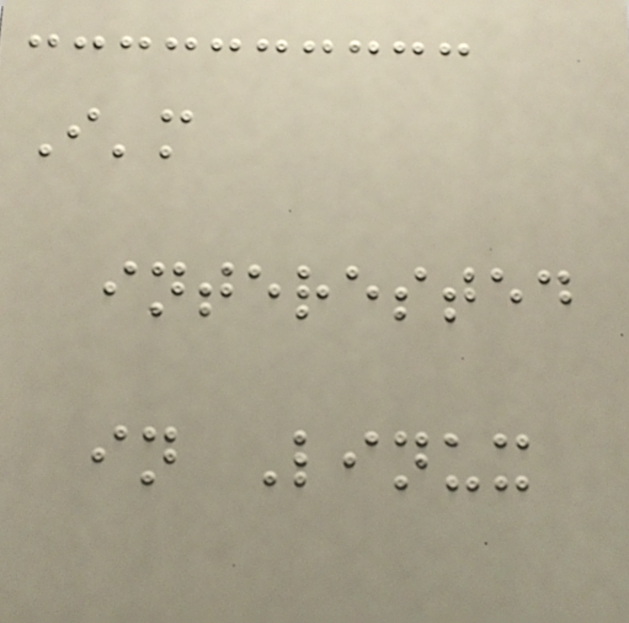I'm
interested
in Linux
